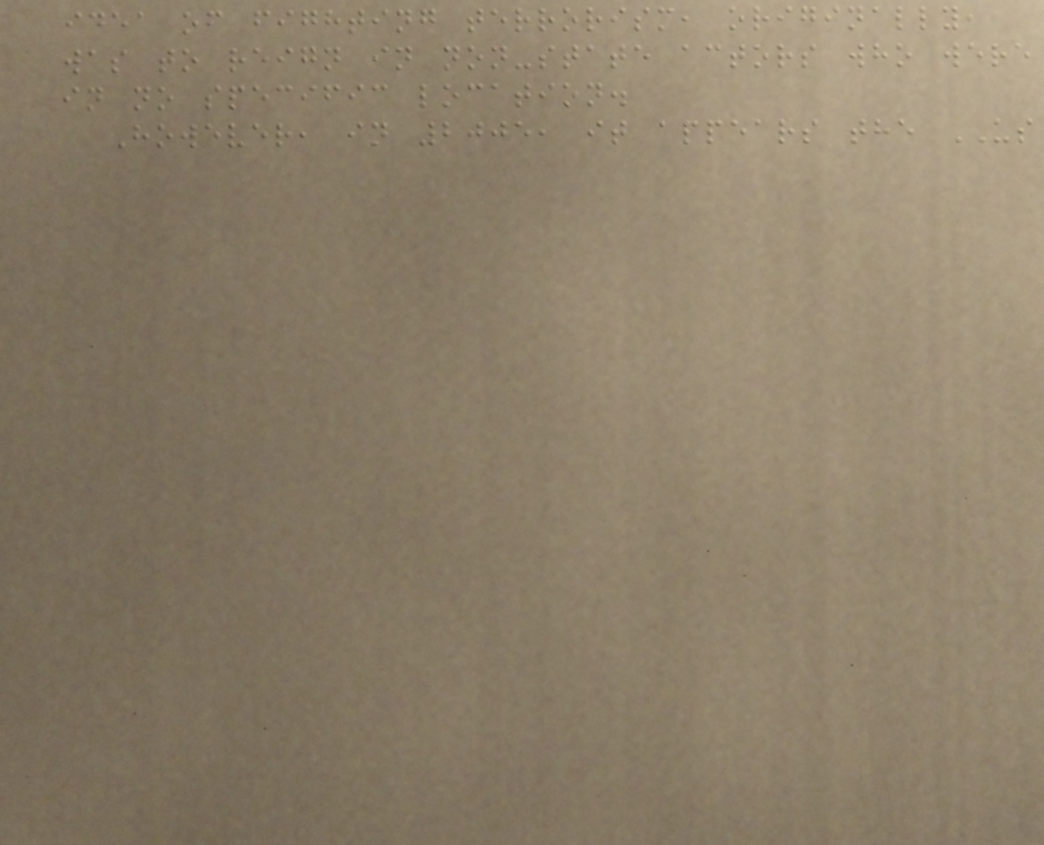idea of fighting terrorism, originally,
was to reign in non-state actors who were
in no specific location.
However, in 2005, it appears the US
